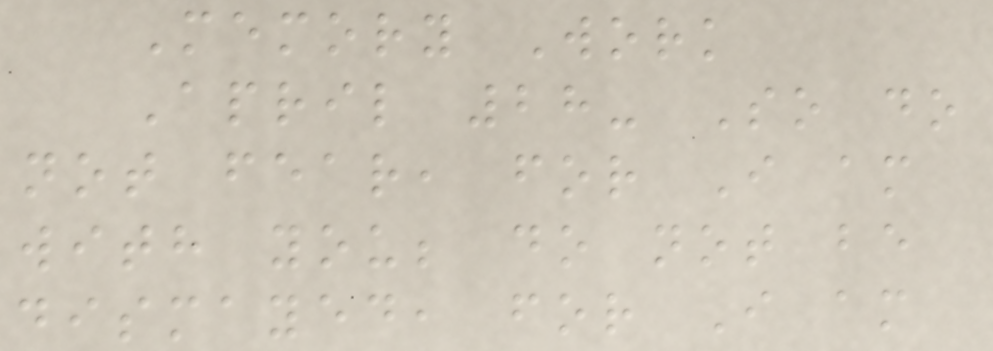Memory Work
April 28- So do
not fear, for I am
with you; do not be
dismayed, for I am
